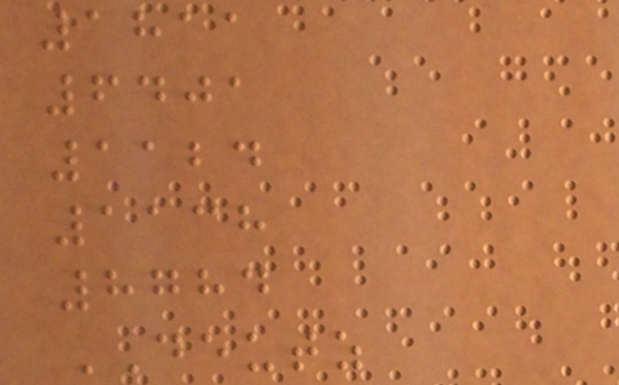1811
6401
1124
1138
8784
DEUTZ
